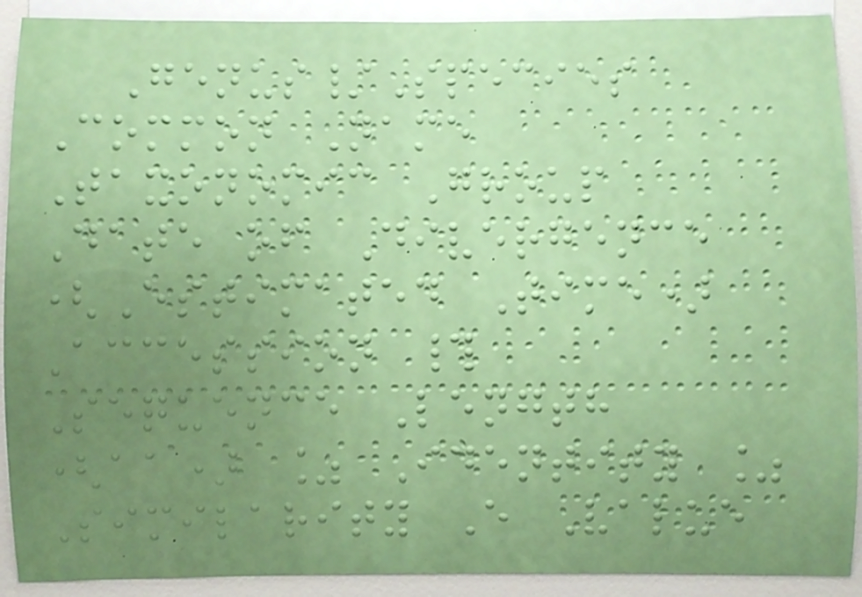Genus/Species
Common Name
Taxonomic Group
Date of Divergence
(Estimated Time)
Accession #
Sequence Length
(aa) % Identity %
Similarity E Value
